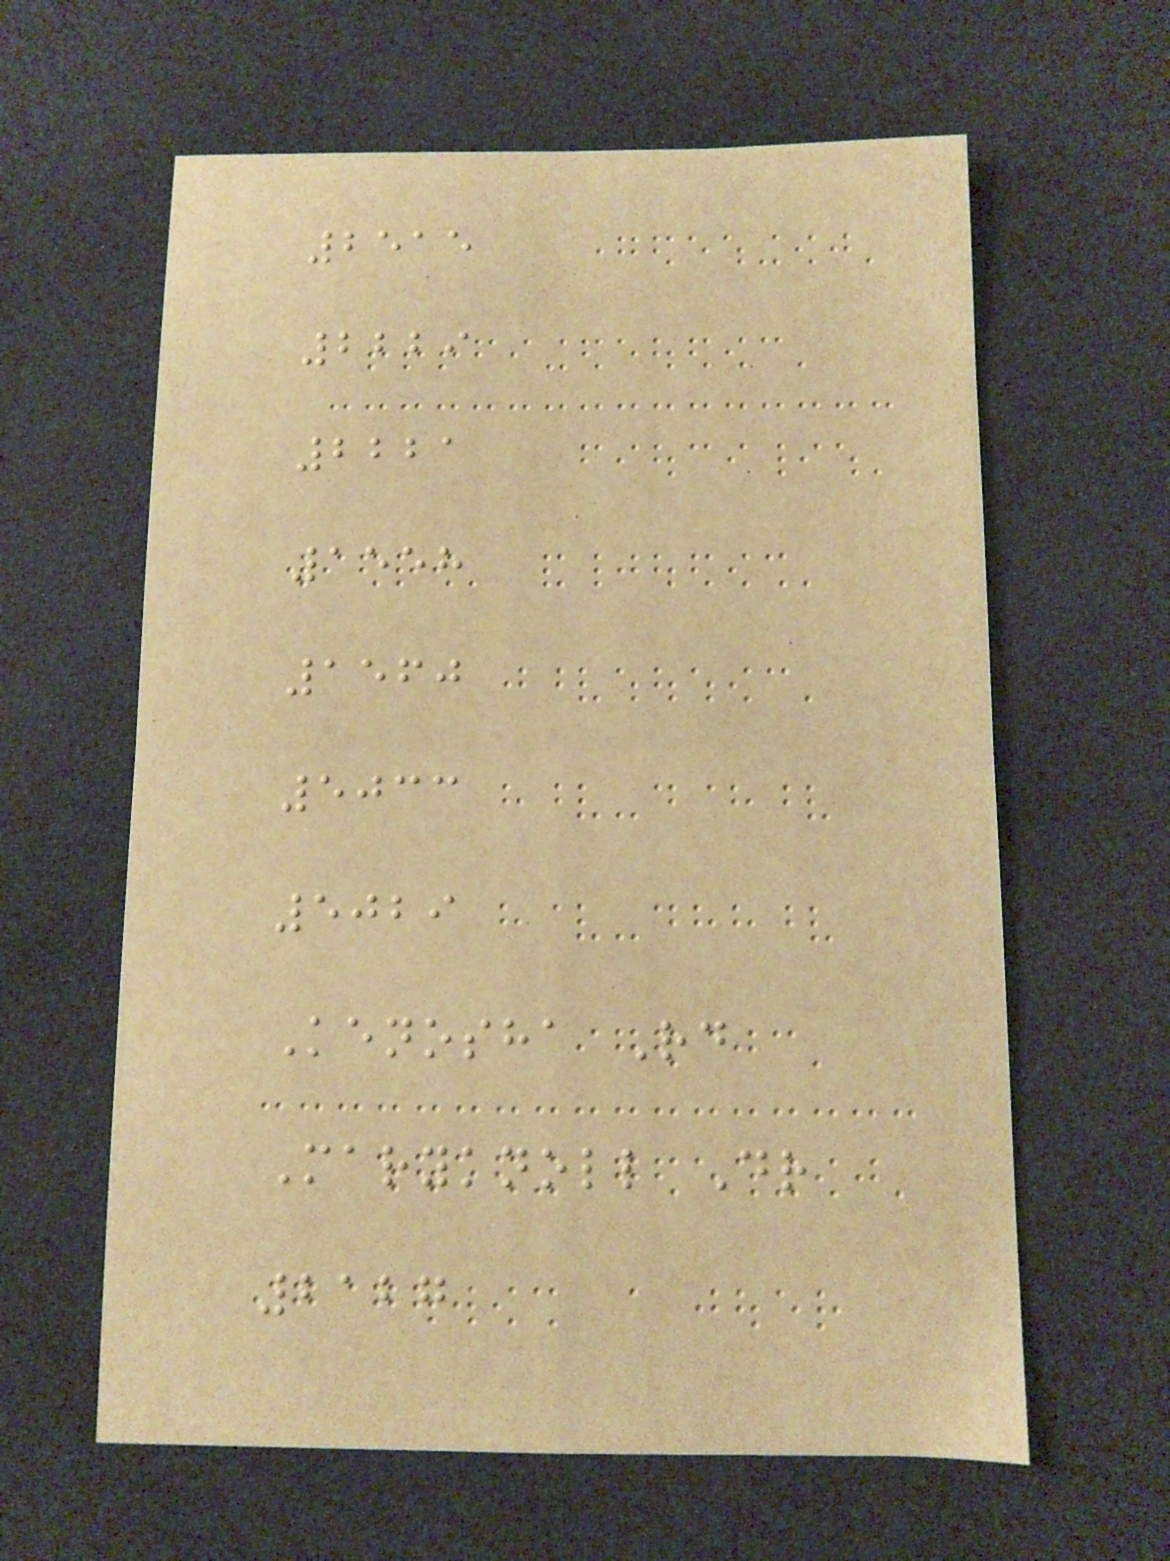2515
2229
2221
1558
1560
5033
5029
Kenosha Rd
Maryknoll Dr
2127
